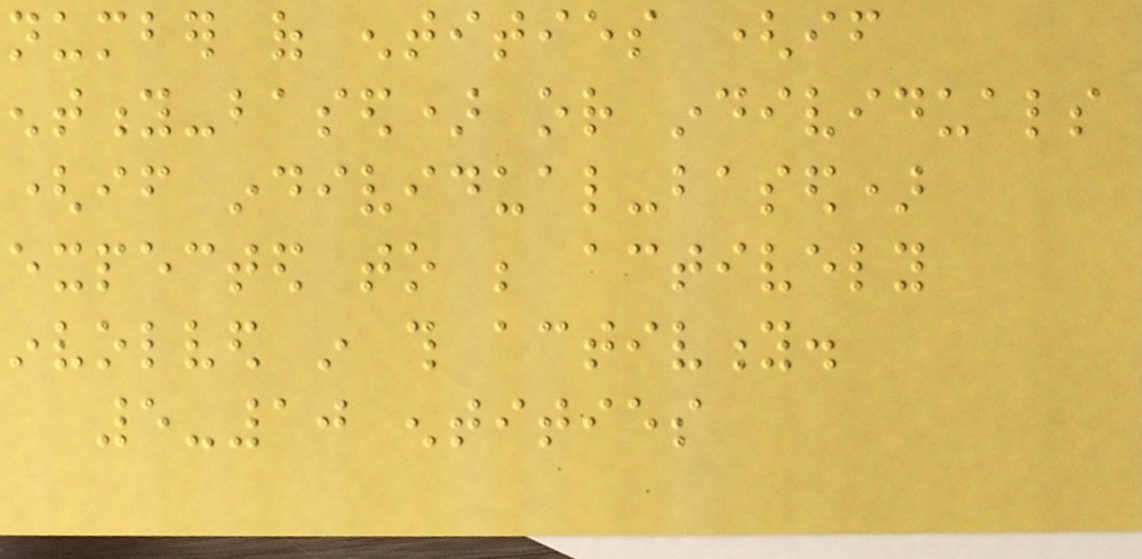number of entities (if
entity-based) or individuals
(if individual-based)
expected to be actively
involved in this activity.
5-10 entities
